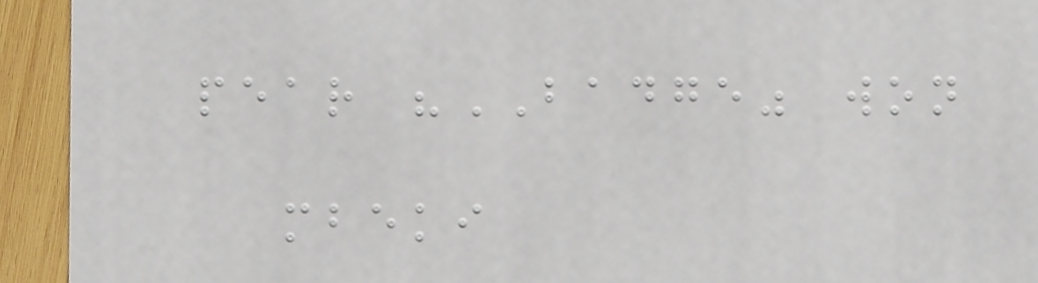pear "BADGE" won
mbeki
